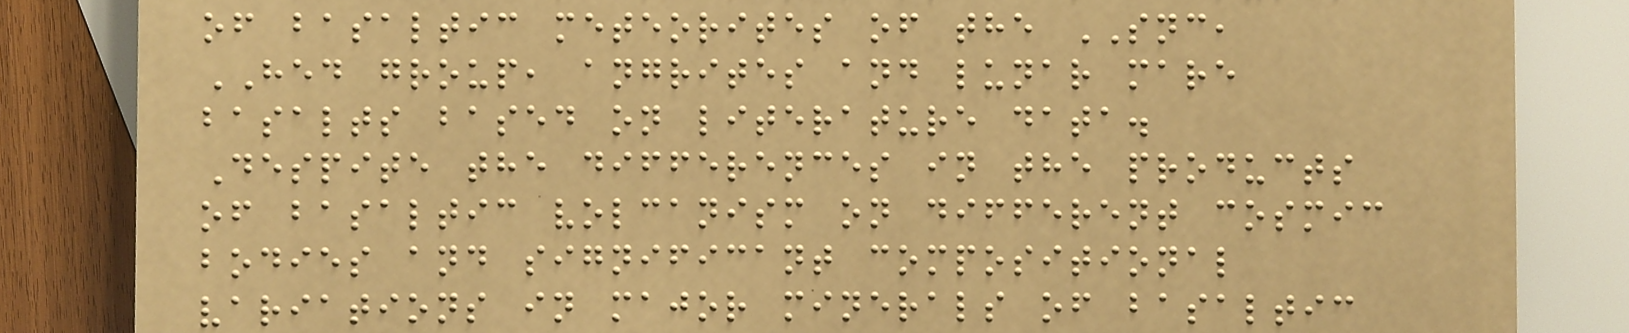of basaltic meteorites of the SNC,
HED group, angrites and lunar mare
basalts based on literature data.
Despite the differences in the products
of basaltic volcanism on different cosmic
bodies and significant compositional
variations in major minerals of basaltic
